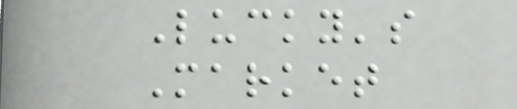Lucky's
Market
